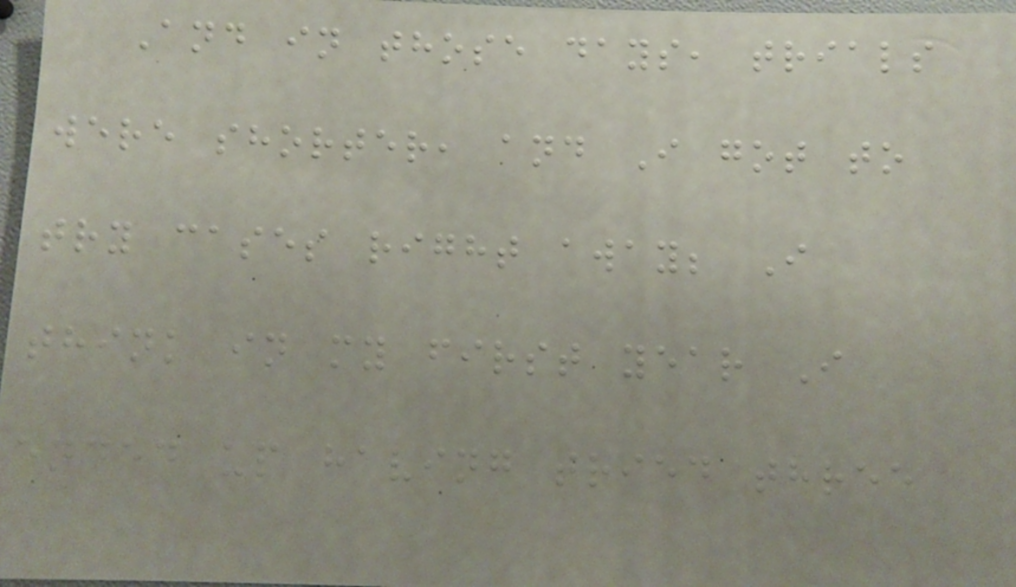And in those days, trials
were shorter, and I got to
try cases right away; I
think in my first year I
ended up having tried three
